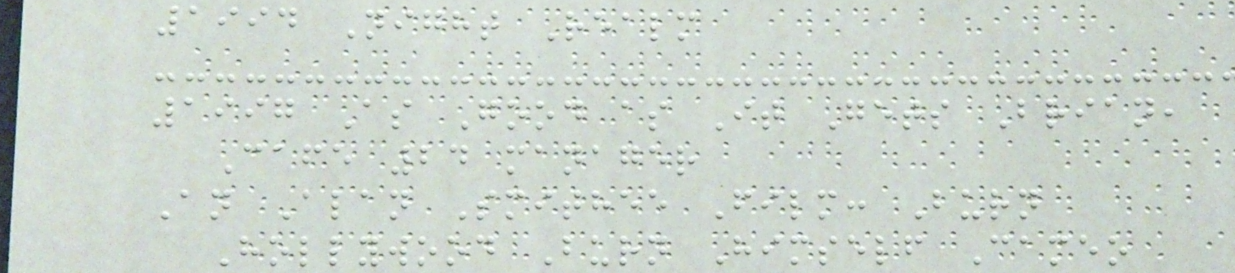1994 Night Realm
1997 As Good as It Gets Brian,
Cafe 24 manager
An Alan Smithee Film: Burn
Hollywood Burn Himself Cameo
